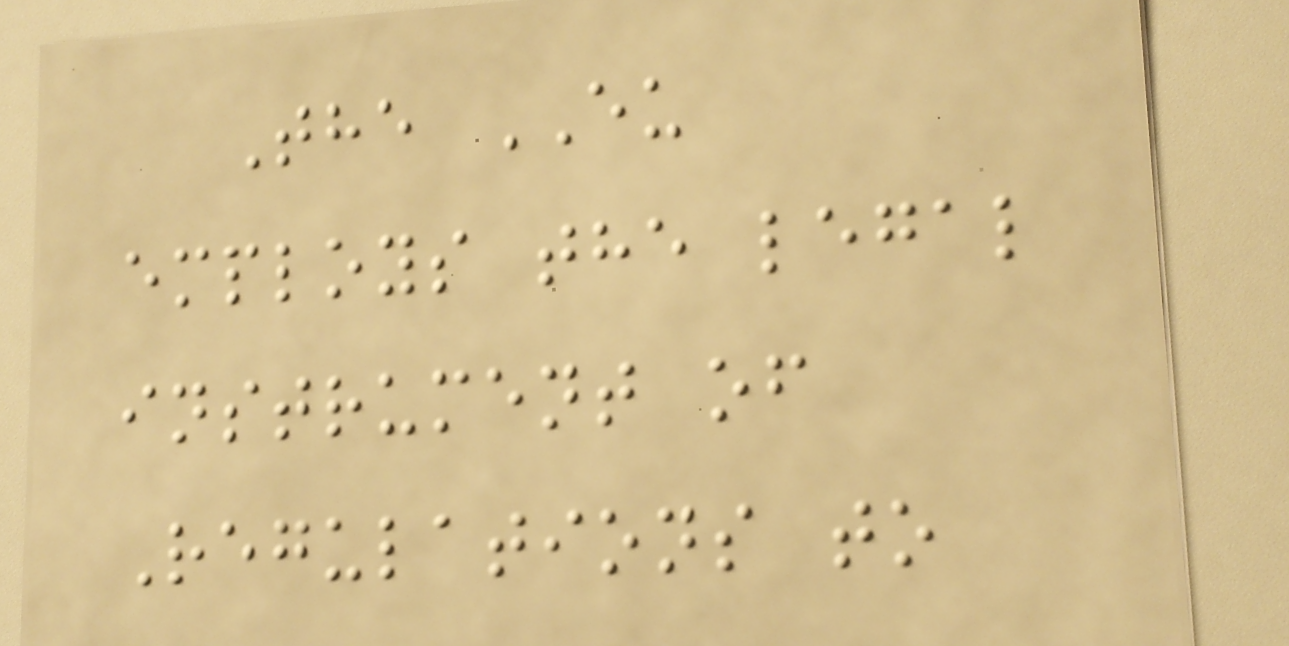The EU
employs the legal
instrument of
Regulations to
